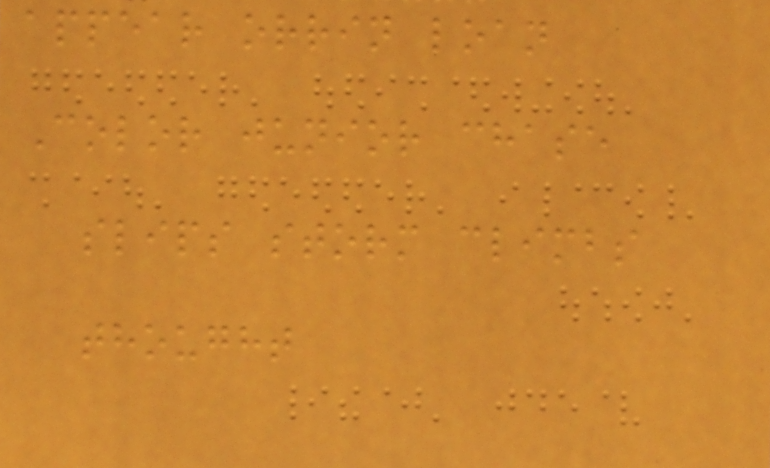appear orrin loan
Color junior chase
slips storm climbs
thought
